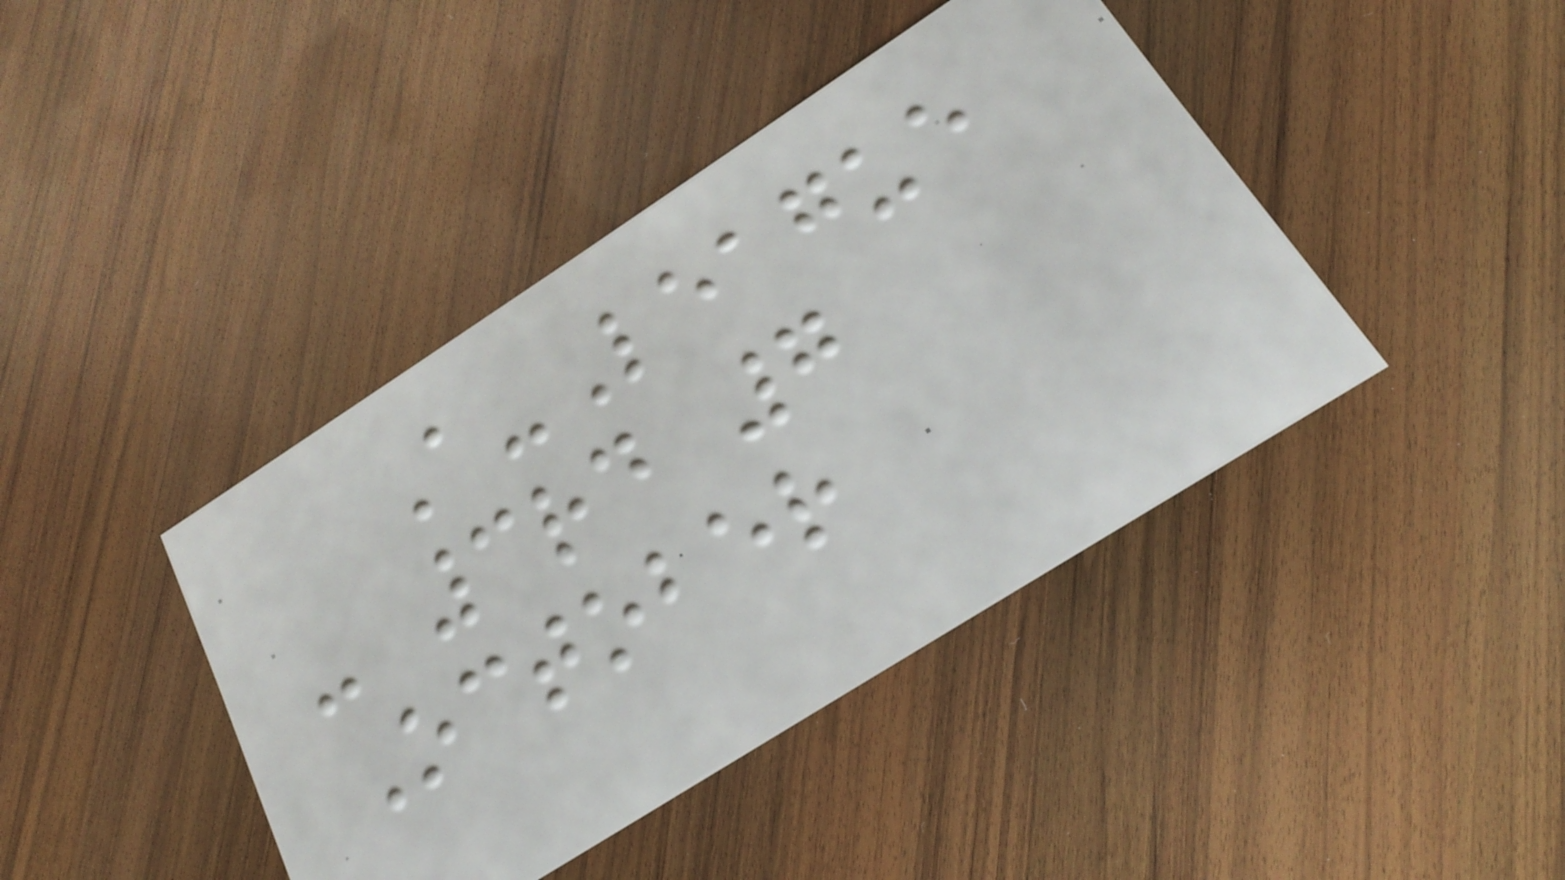A-League
- 3rd 7
October
